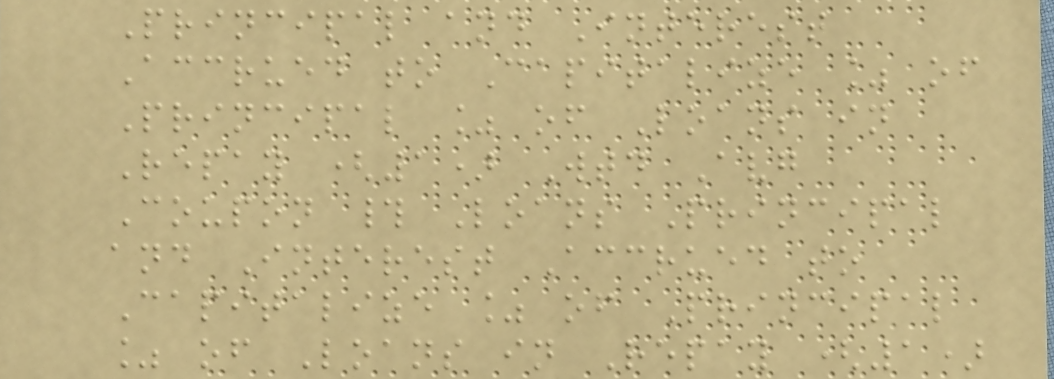Principal and Interest
Accrued to Capitalize % of
Principal % of Loans in
Repay (1) Wtd Avg
Coupon # Loans Principal
and Interest Accrued to
Capitalize % of Principal
% of Loans in Repay (1)
